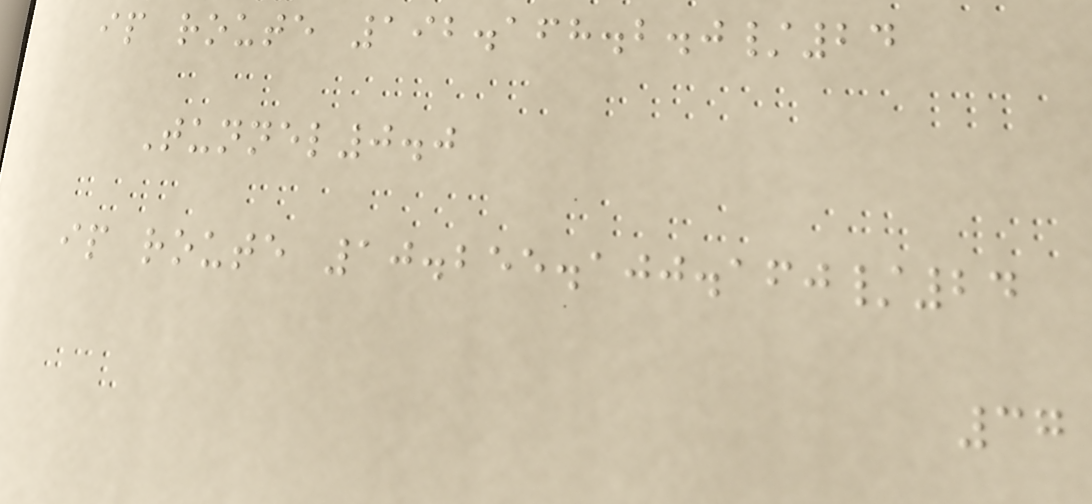ip route 192.168.2.0/24
Tunnel0.0
ip route 10.255.100.160/24
37
